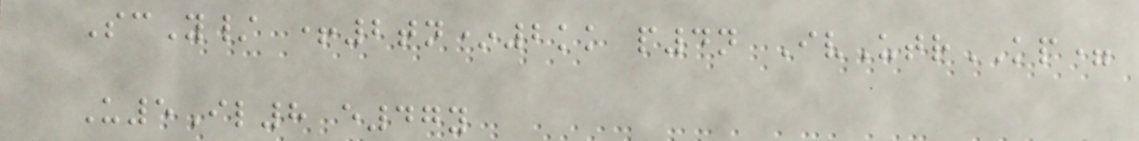ScY/ +2tn*2kk p4n IvUtrKP=
U5Il8 e47y
